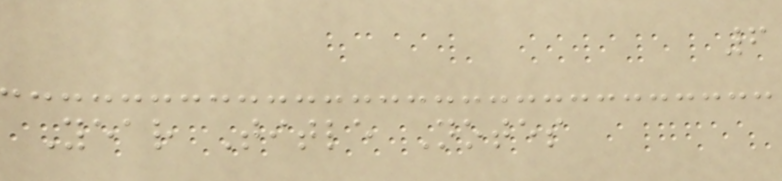6
Year Title Notes
